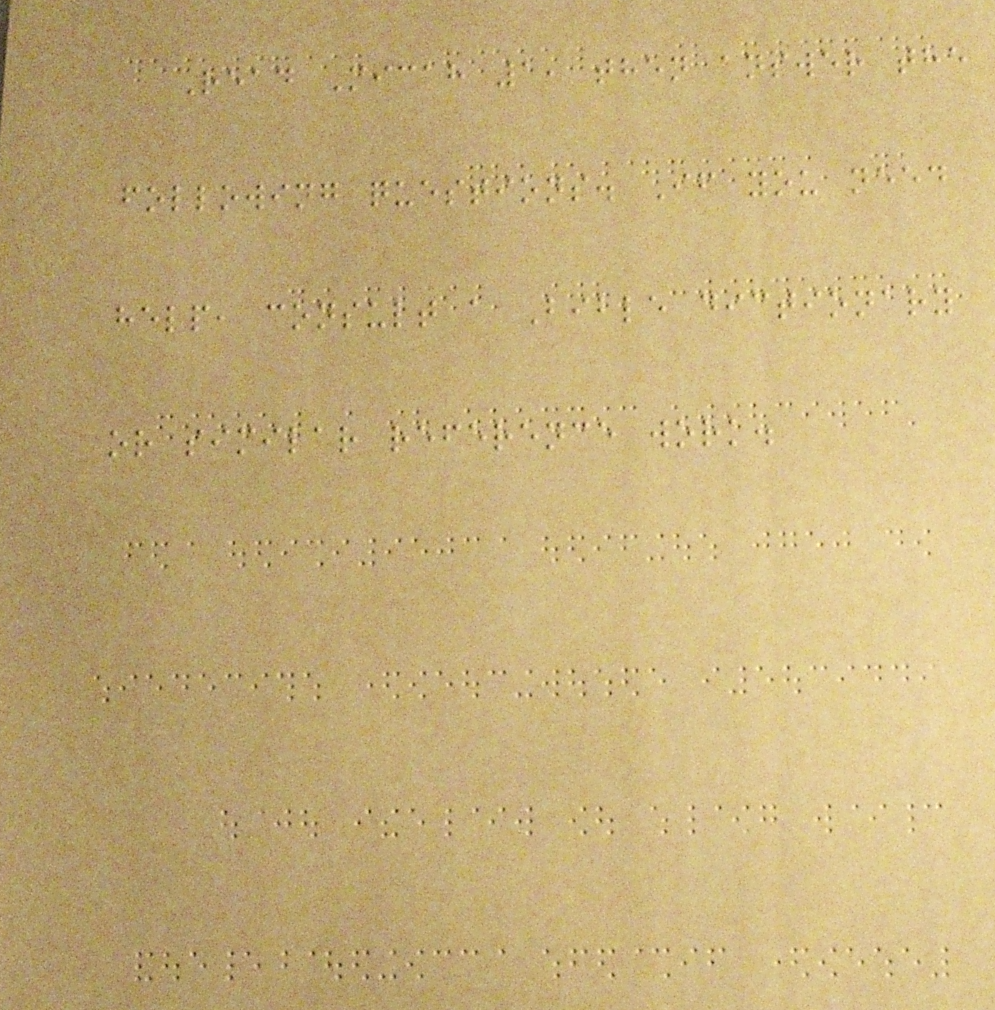Read Micah 1, then answer the
following questions. If you need
help, consult a Bible dictionary
or similar reference work.
